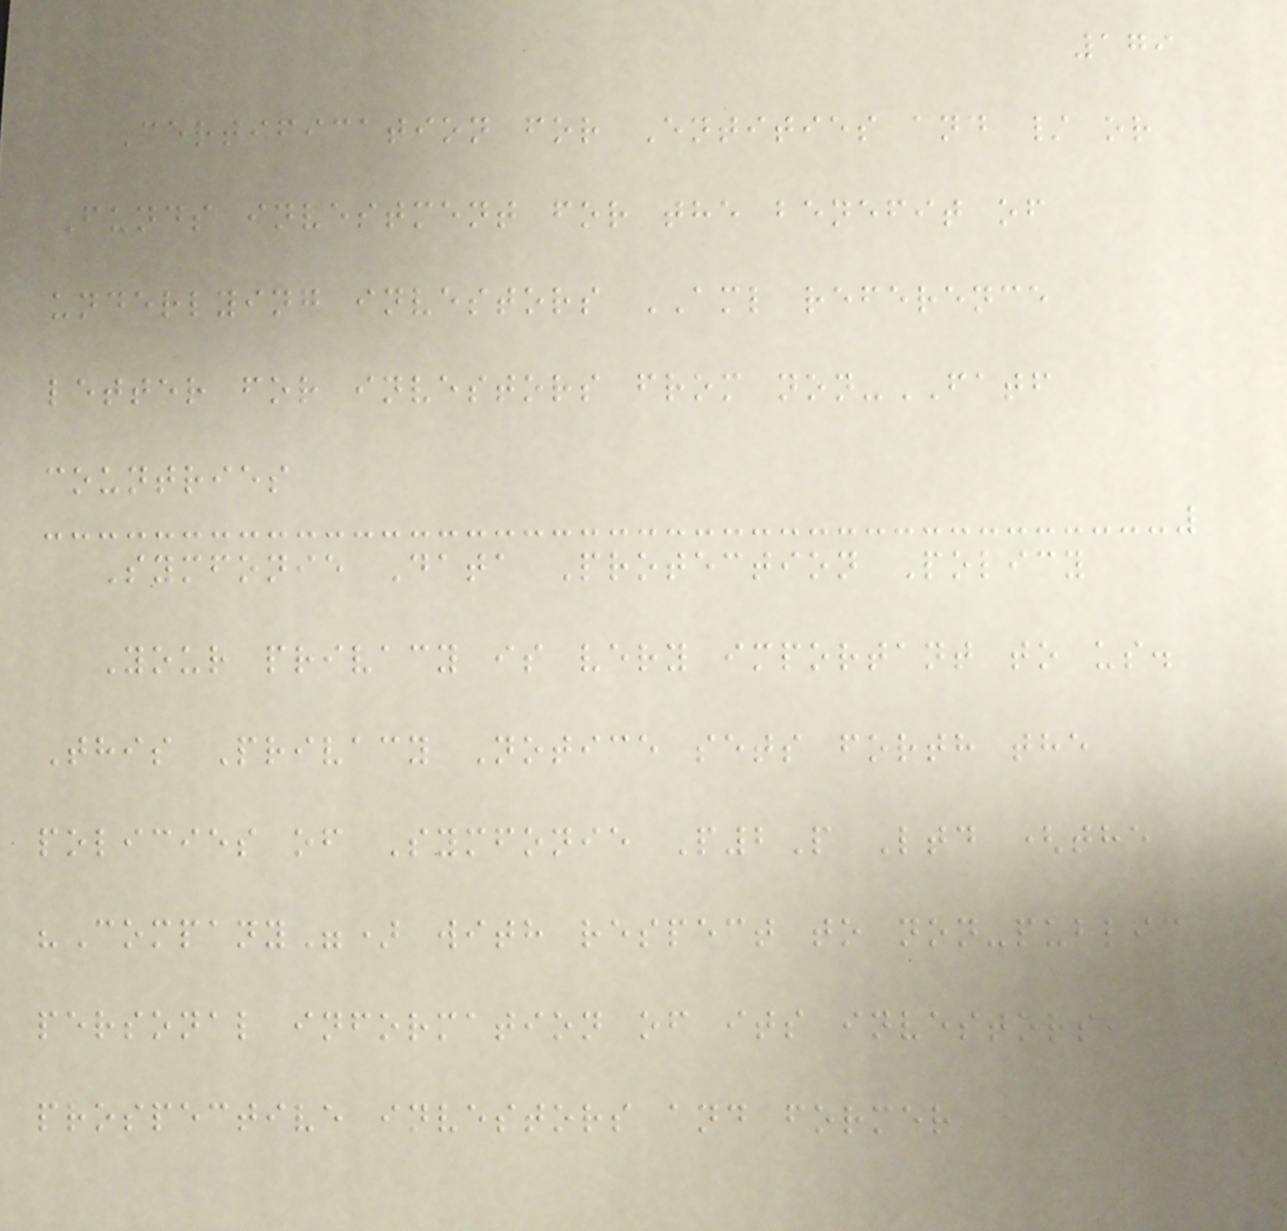179
Certification for Entities and / or
Funds investment for the benefit of
underlying investors AML reference
letter for investors from non-FATF
countries
Symfonie Data Protection Policy
Your privacy is very important to us.
This Privacy Notice sets forth the
policies of Symfonie P2P Ltd (the
"Company") with respect to non-public
personal information of its investors,
prospective investors and former
